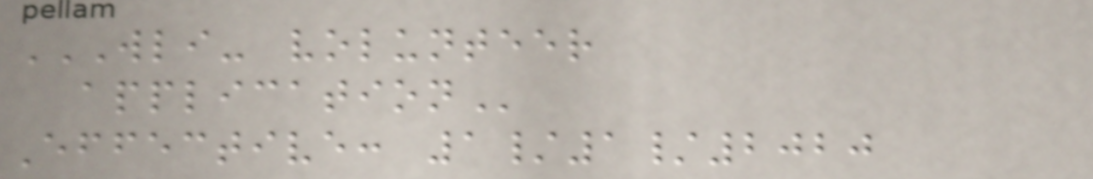WLI- VOLUNTEER
APPLICATION
Effective: 1/1/2020
